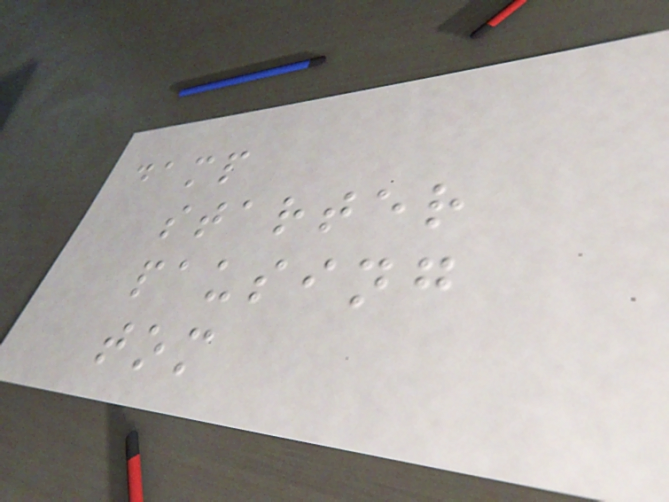damp
starter
pausing
tom
